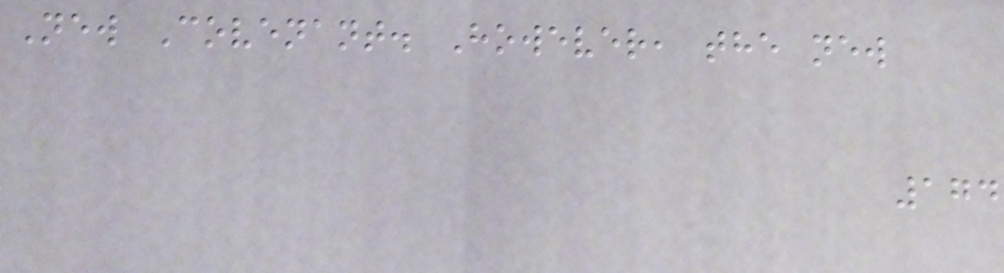New Covenant. However, the new
174
